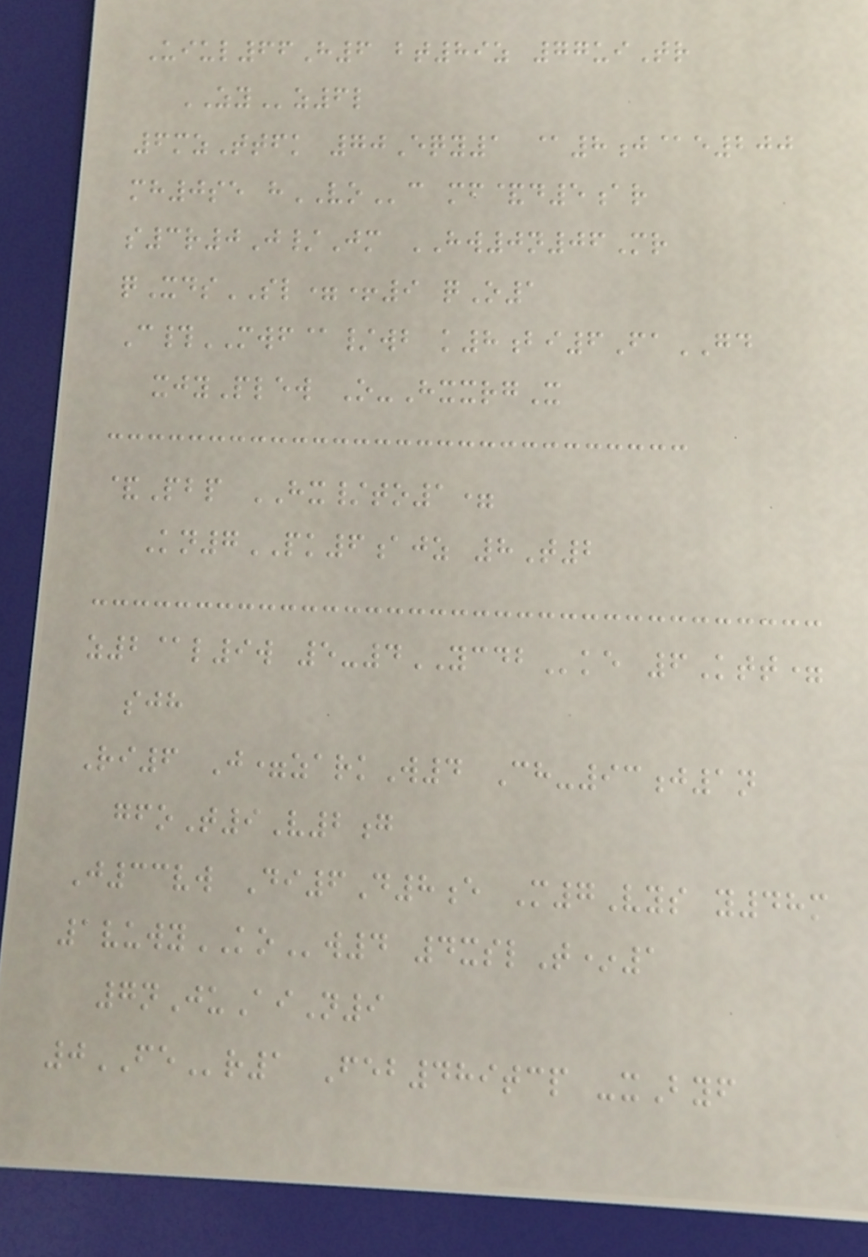Uiul66H6 bt89z 77uiTr
ZYz6l
6mzTtfk 70Eqy1 @8j@e200
mh0se hVOc mf&d5ar
s3r0J/Jm HW0n06Mr
qXdsSL=+9 qO1
C#MWF@/wb k8bi6FaGD
xjyPlew O-HxxrgX
&Pbp HX/to1=
Kn7PK6ajz 8T2
z2@l9w 5-4YCDBke 6Ktt=
sjh
Ri6 J=zarkW4 Ch-93j1n
gfoT9V2g
J33vw Di6D8e M7Vys y48m
1vuwyKOw4 4xslT*1
7nJuAiN9
0FEr1 Feb489tcp -xByf
